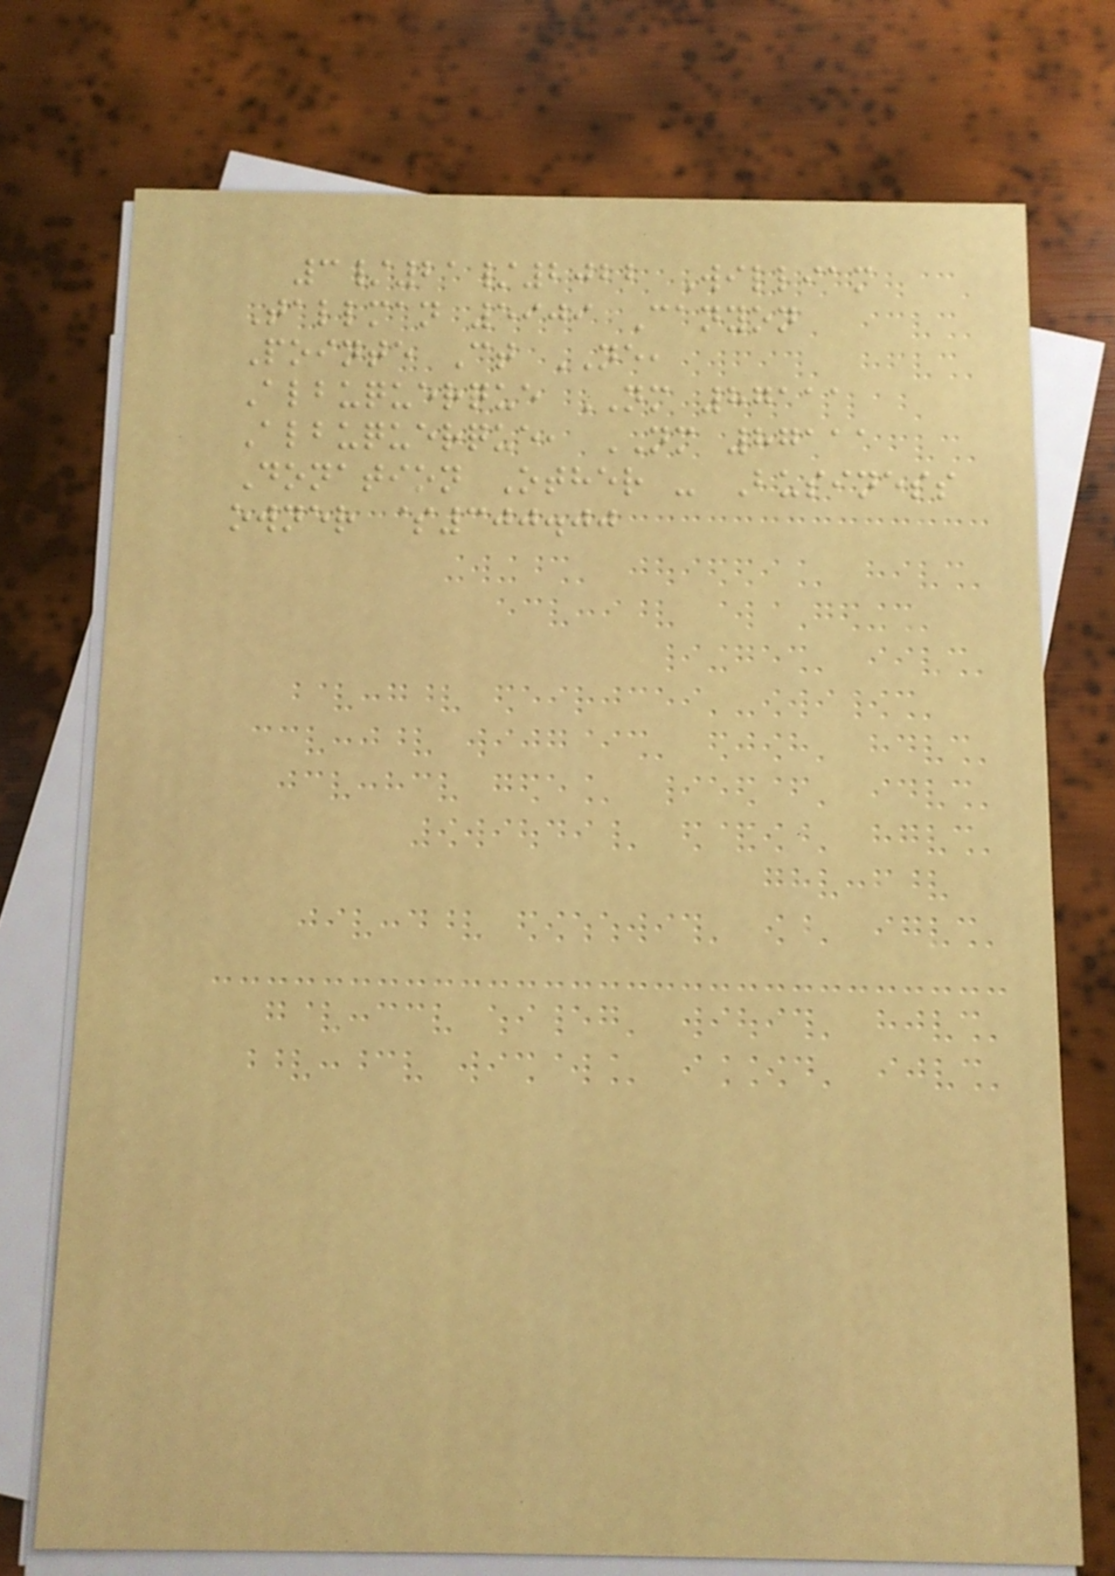3/21/2022 William
Tallman 5909 Canyon
Pointe Ct NE,
Albuquerque NM 87111
Albuquerque, NM 87111
Donation Other - Business
owner $300.00
